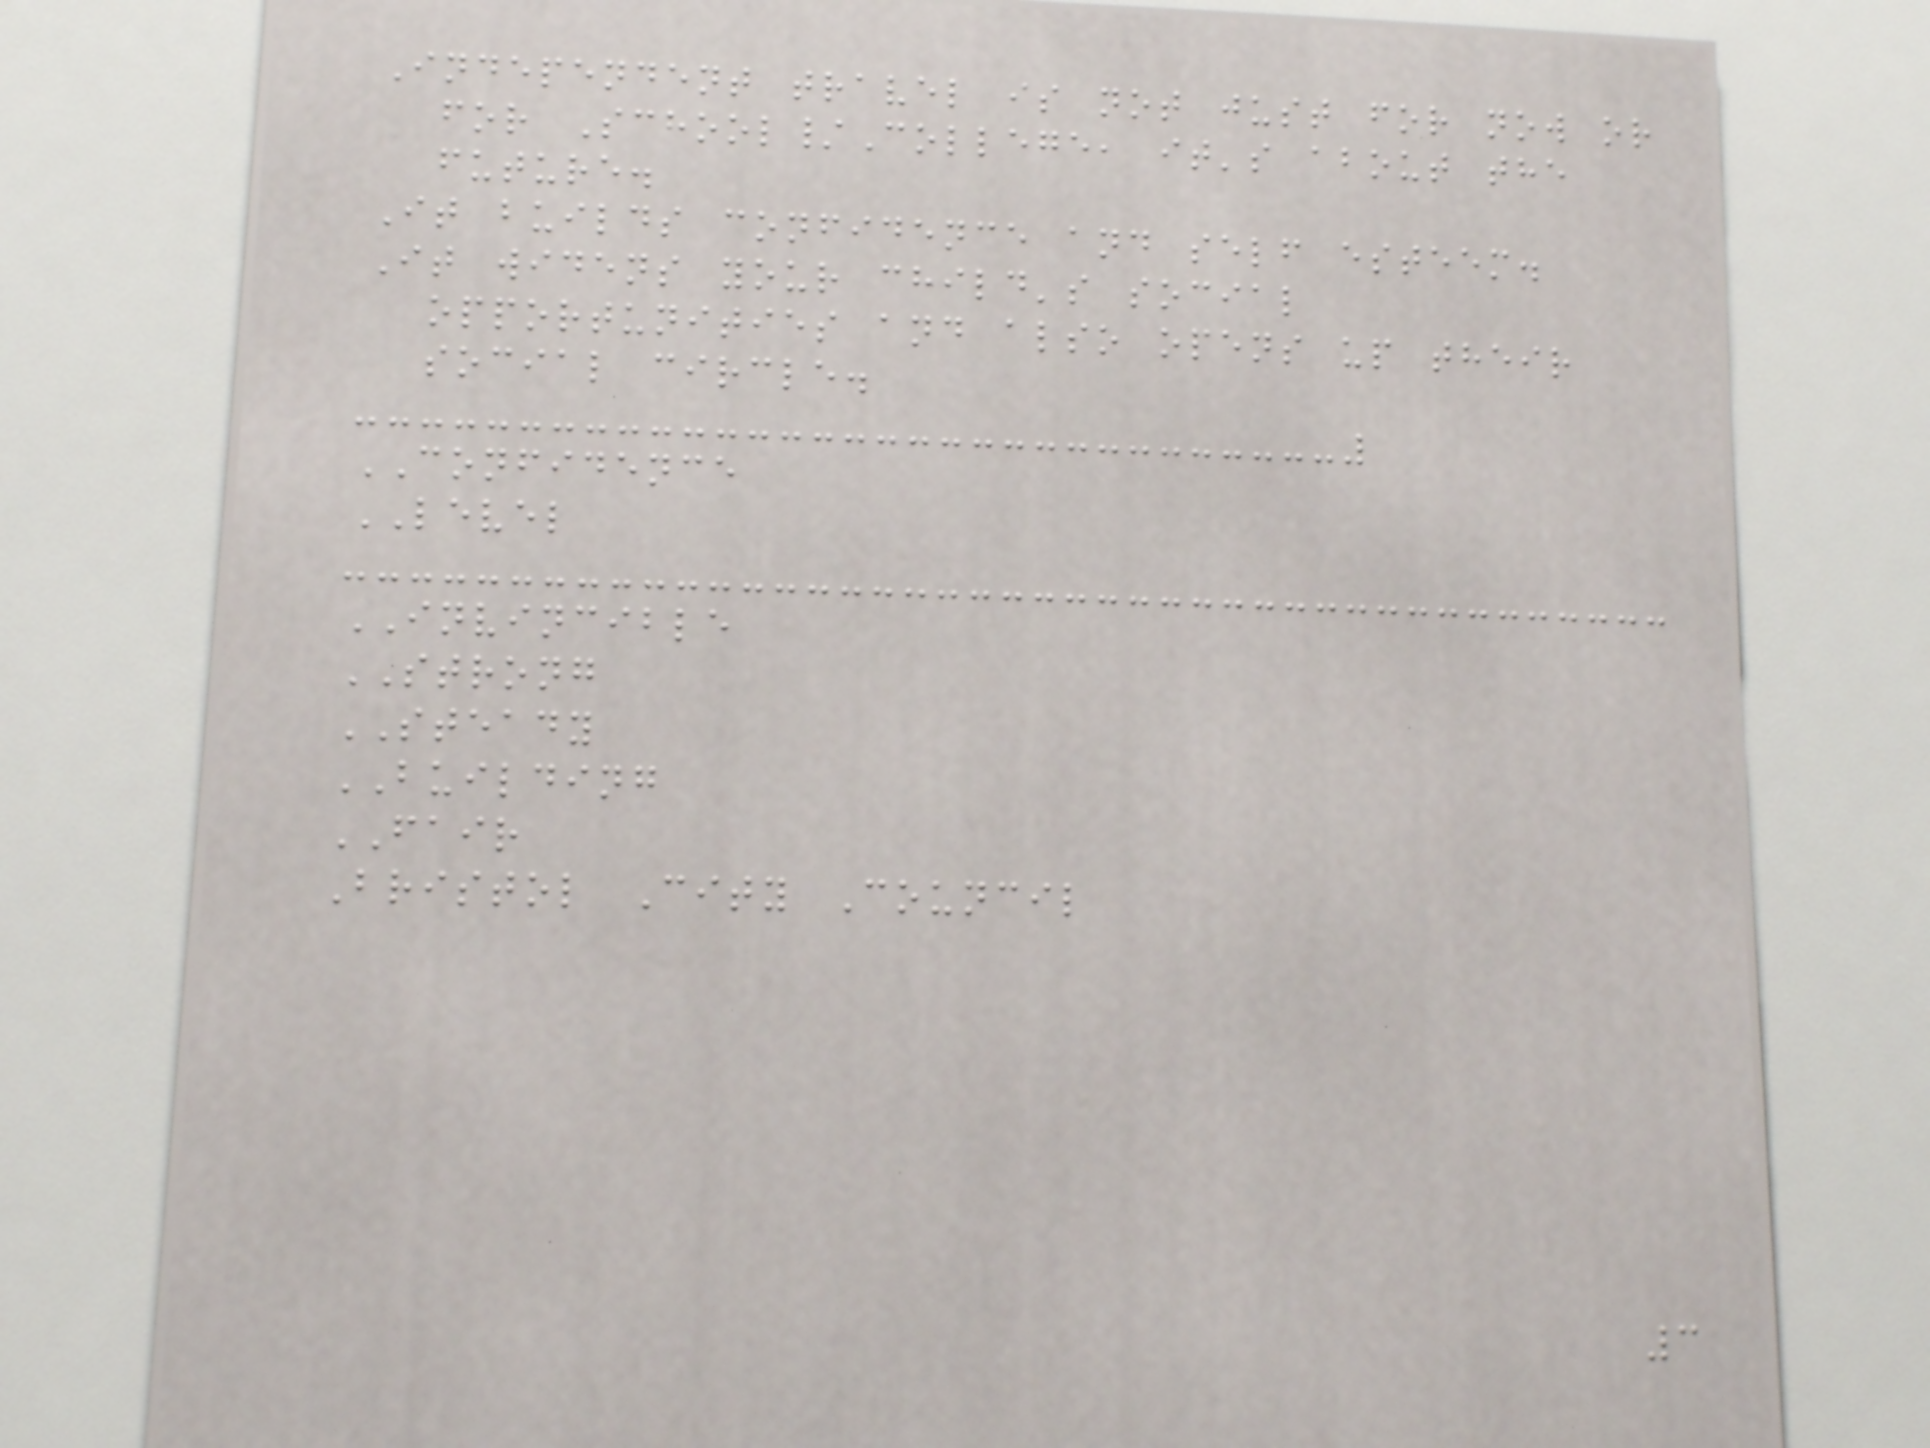Independent travel is not just for now or
for School/College, it's about the
future.
It builds confidence and self esteem.
It widens your child's social
opportunities and also opens up their
social circle.
CONFIDENCE
LEVEL
INVINCIBLE
STRONG
STEADY
BUILDING
FAIR
Bristol City Council
3
